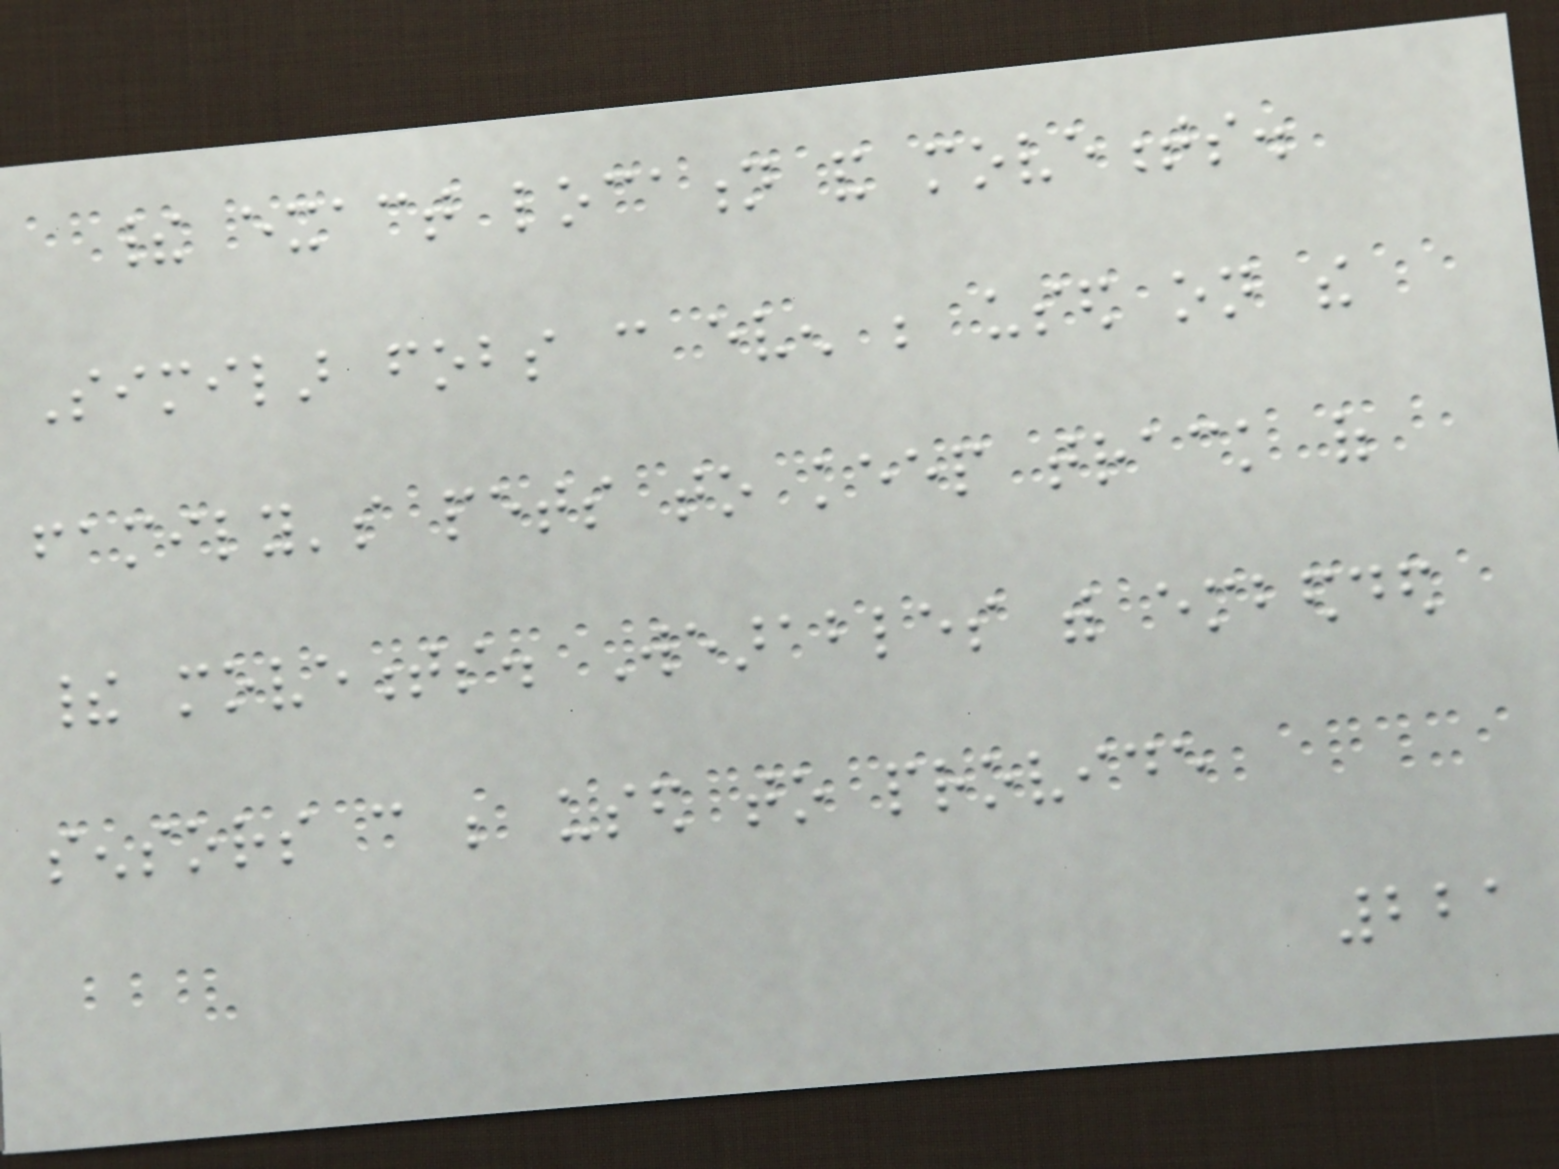their exact location and movements.
Similar fobs can even be used on the
family's pets to keep track of
their movements. Wearables with embedded
sensors can be used to provide
221
